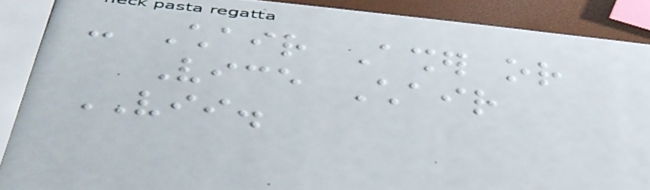- Chair Asher or
Vice Chair
VII.
